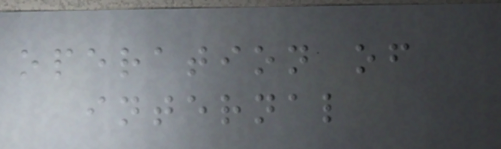operation of
internal
